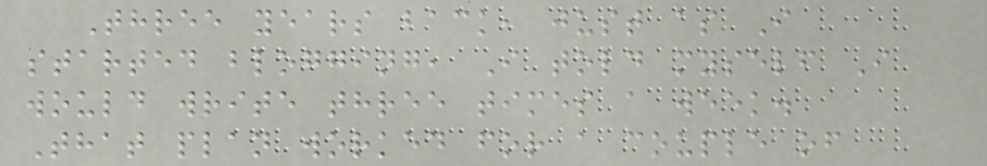Three years back, just as I
started blogging, I told myself I
would write three times a week.
That plan worked for a couple of
